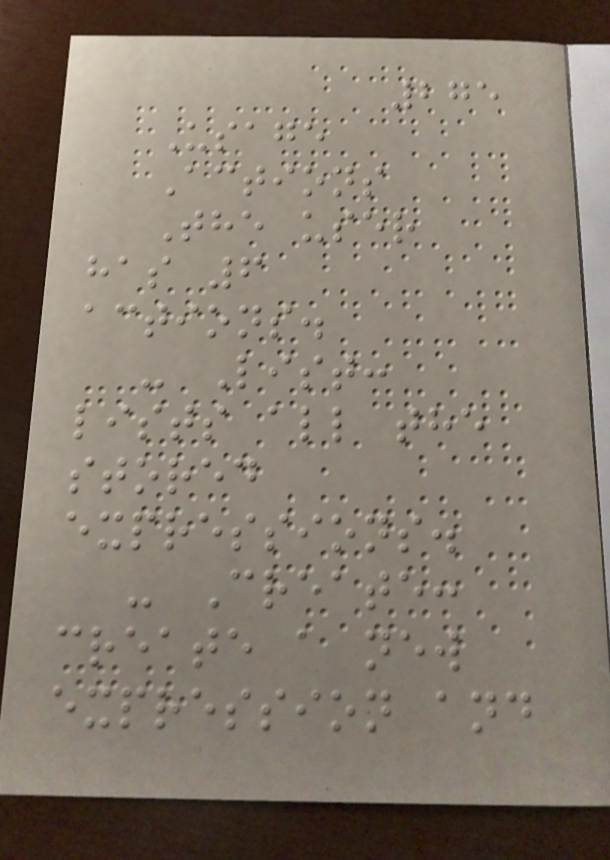275
Usage
Actions
The user
has 6
actions.
- List:
lists all the
stored
expressions.
- Create:
create a new
expression and
